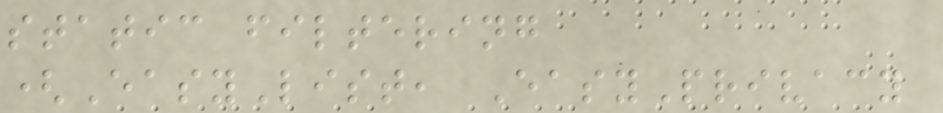static filtering
(EasyList, EasyPrivacy
